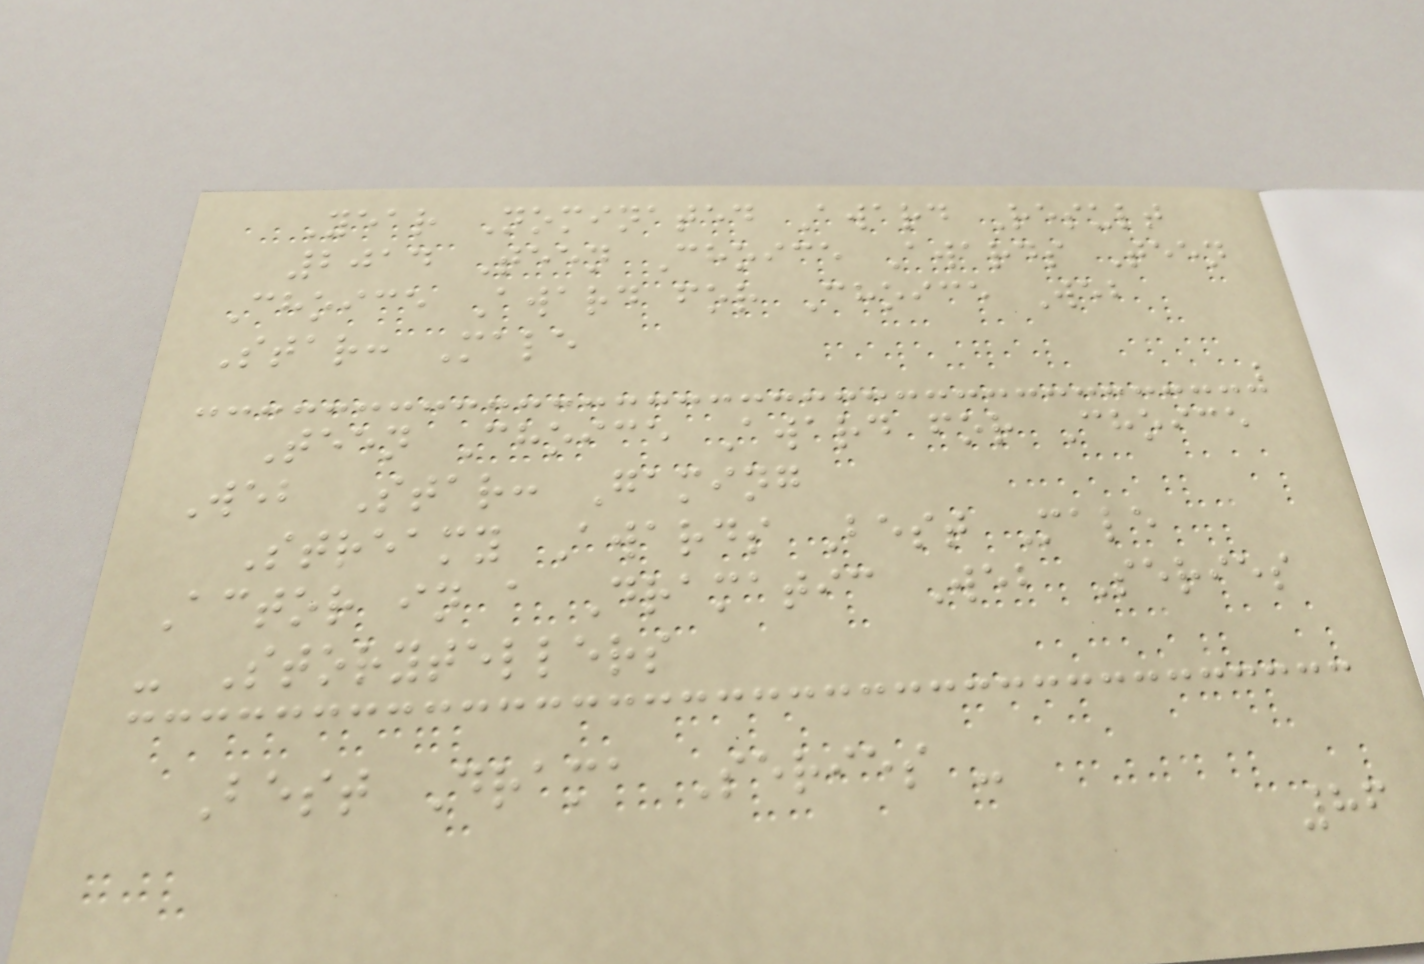Year Nominated Award Result
2014 Teen Choice Awards Teen
Choice Award for Choice Web
Star: Male
Teen Choice Award for Choice
Web Star: Gaming
Streamy Awards Best Male
Actor in a Dramatic Web Series
- Storytellers
Best Drama Series -
86
